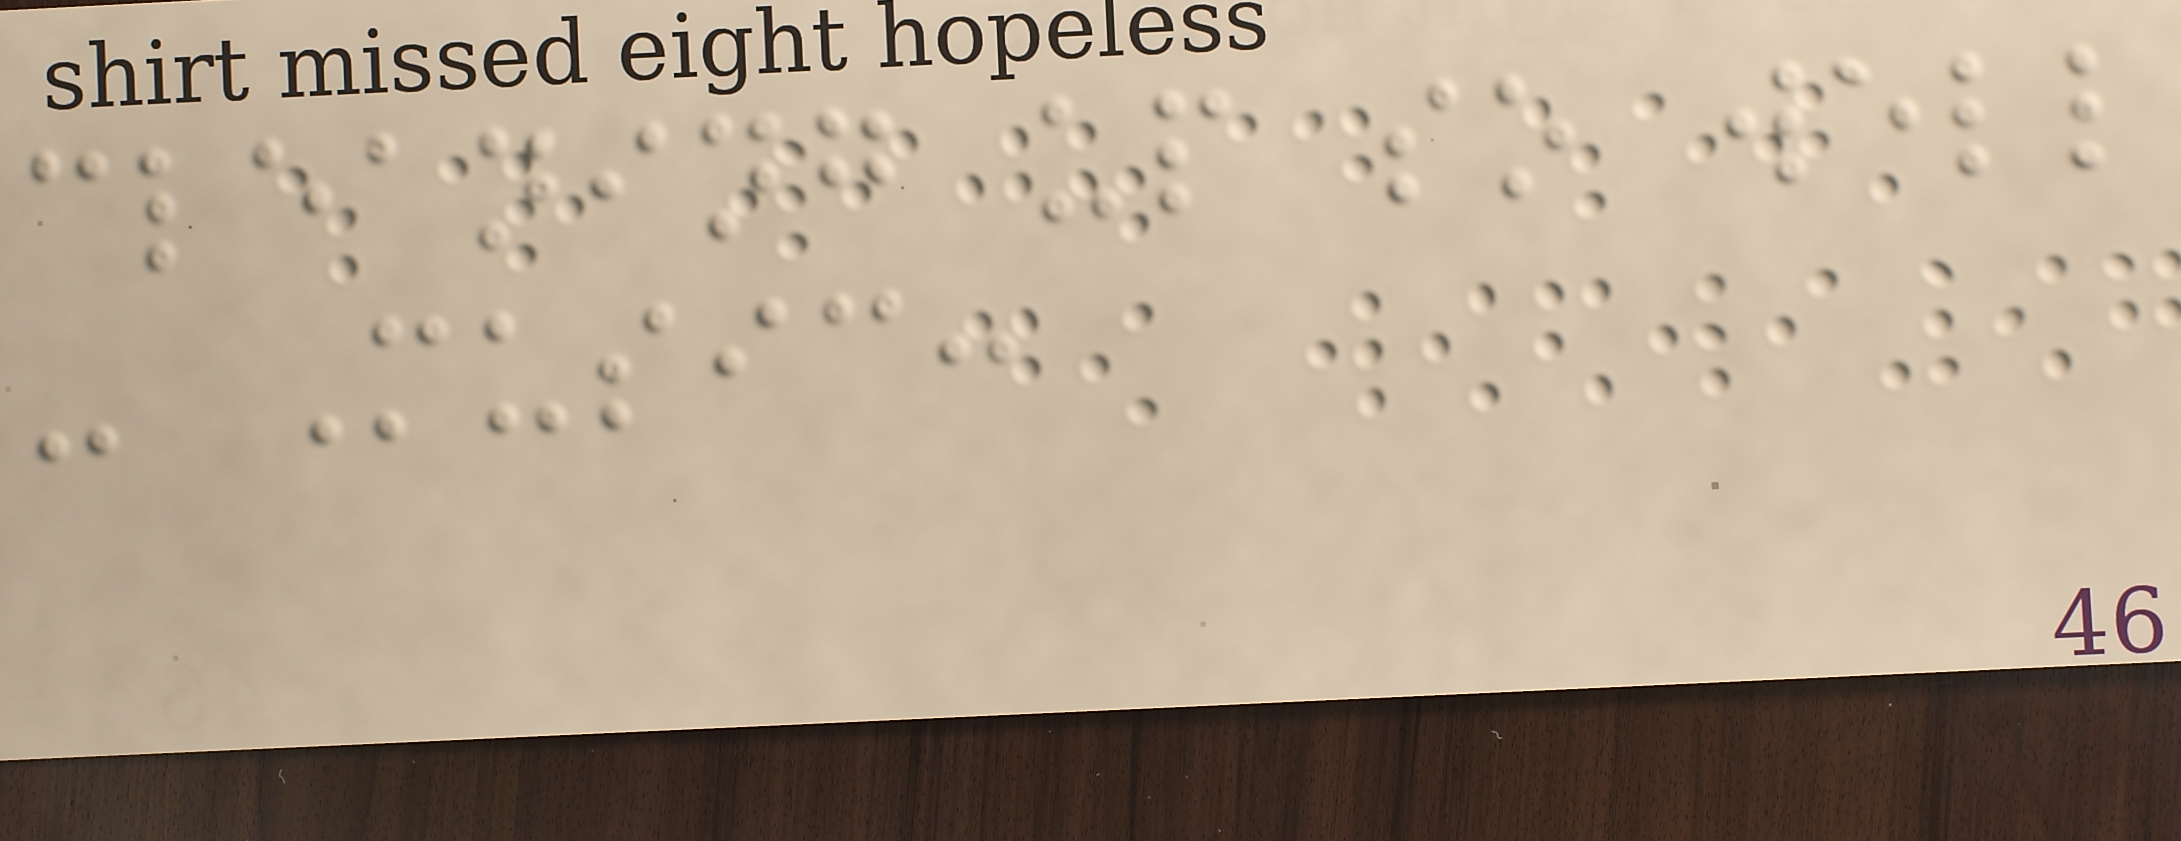cleaning up so well
- Music:
